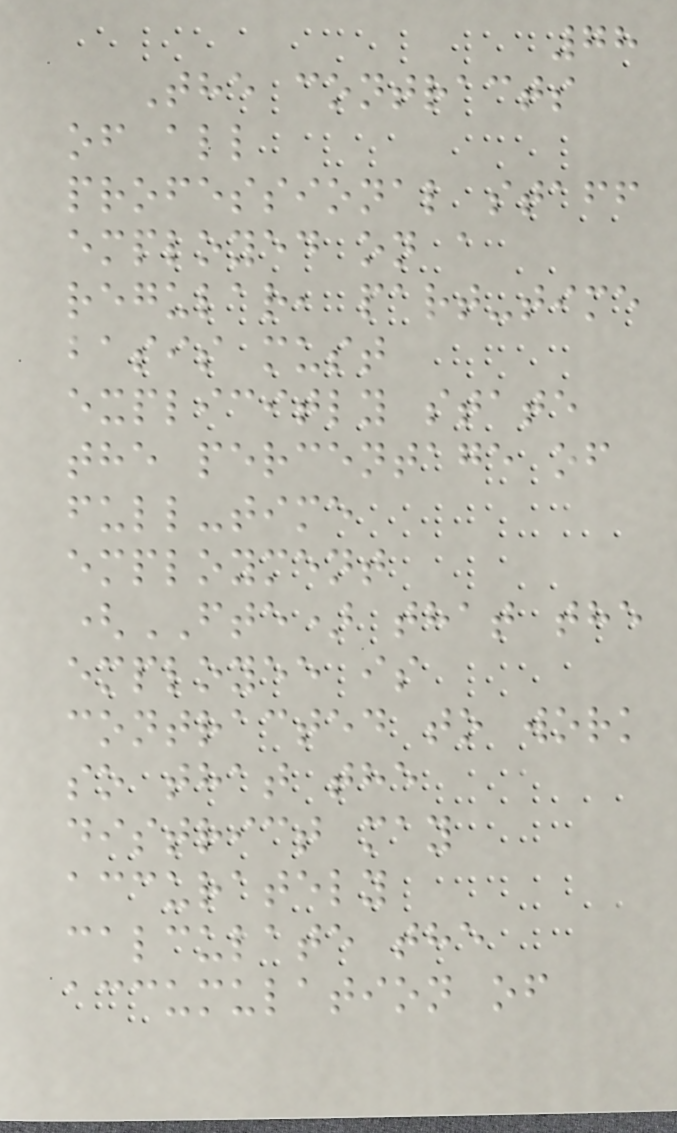78
The contracts
of all
professional staff
employed on a
regular, part-time
basis must
explicitly state
the percentage of
full-time
employment
(FTE) that the
employee is
contracted to work
so that the
district may
accurately
calculate the
accumulation of
